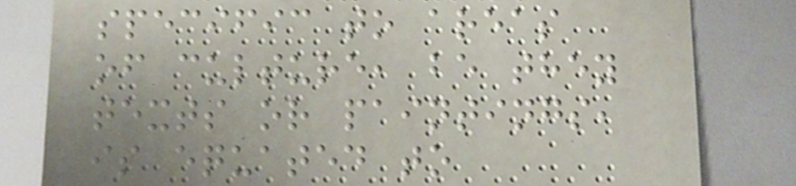specific to areas
of culture, be they
texts or paintings,
is equated to
